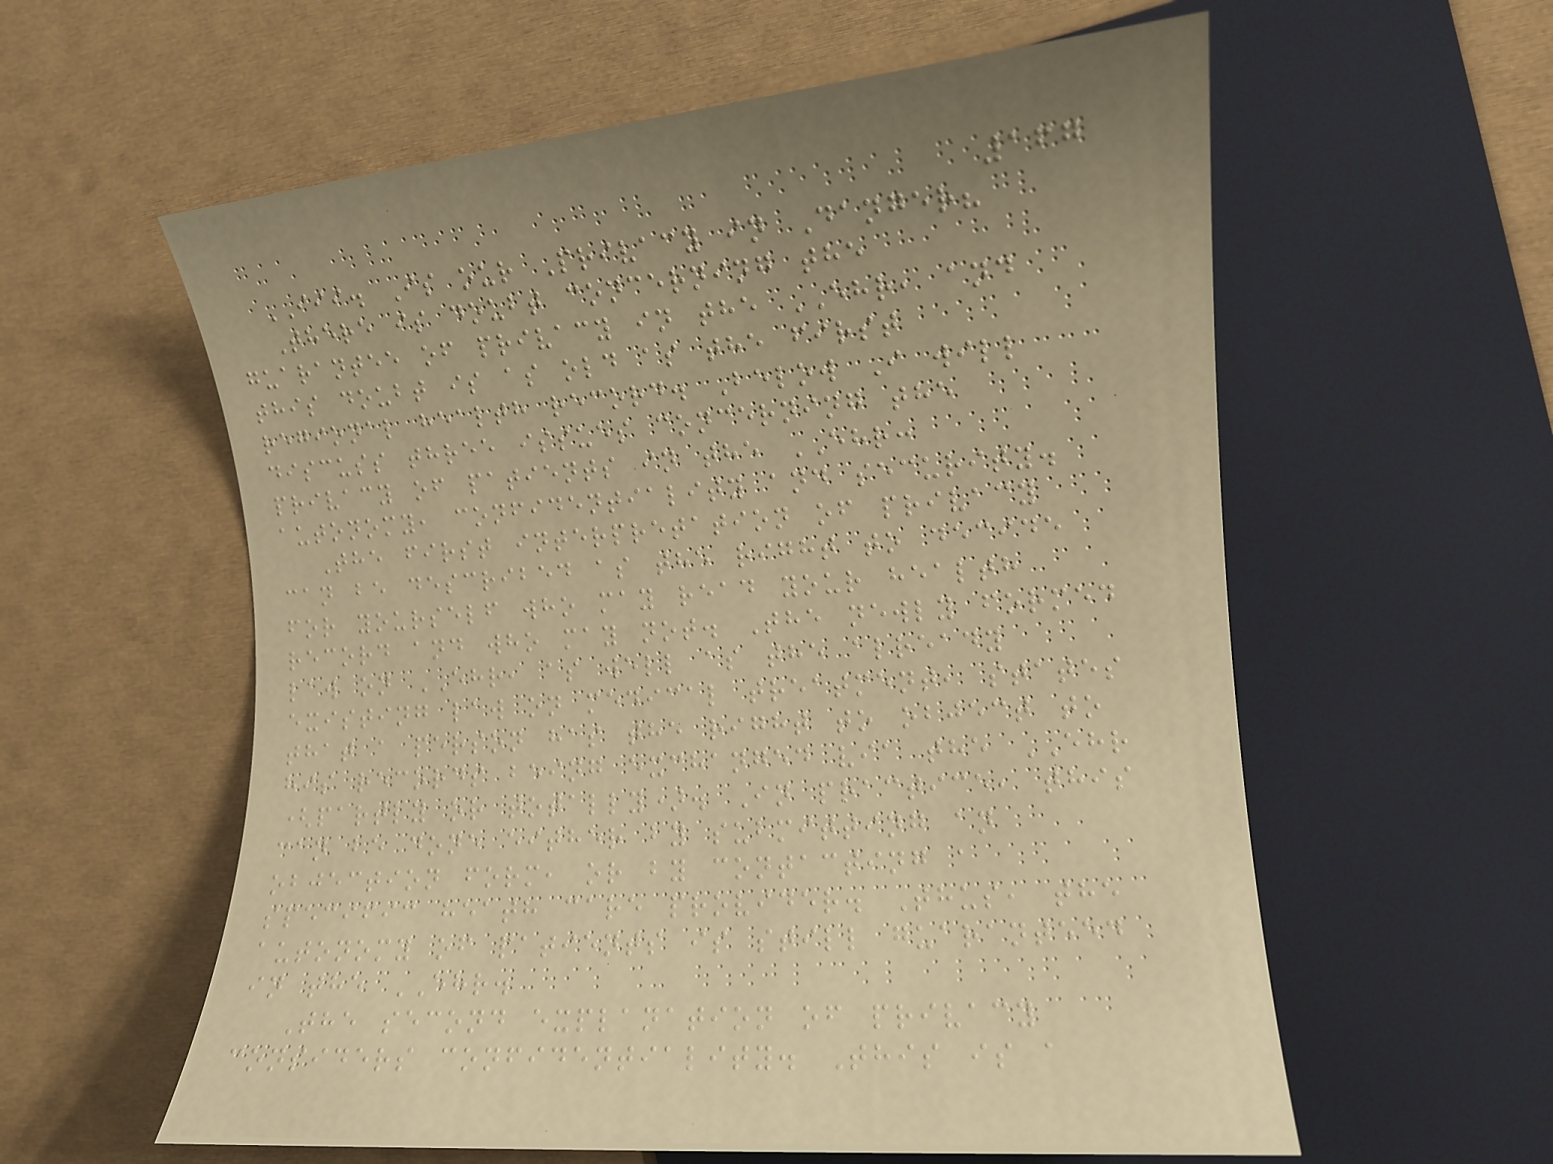167
III. Is our Privacy in Danger?
There is doubt concerning the
guarantee of privacy in the EHR, and
this doubt is as old as the first
regional health record. Below I will
discuss three issues concerning the
privacy of patients in the EHR:
autonomy, confidentiality and security.
The first interpretation of privacy
can be described as the right to decide
for yourself who may read your health
record and who may not. The newly formed
law on EHR, as well as the already
existing law on medical treatment, states
that a person has the right to object to
his records being exchanged via the EHR
(partly or totally). In practice, this
can be done either by submitting an
objection form, or by contacting a
specific heath care provider. Thus, the
autonomy of patients is still guaranteed
in the EHR.
The second explanation of privacy
considers confidentiality. This is a
